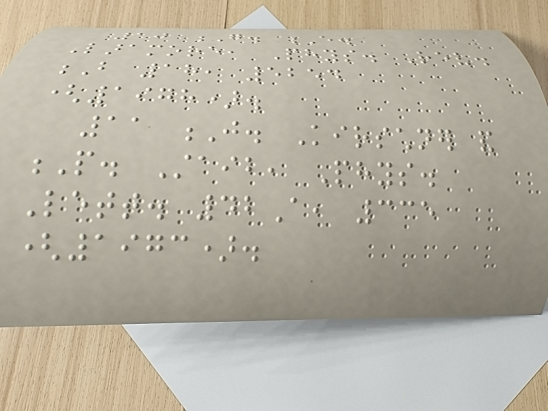10 G. E.
Laramore, Phys. Rev.
B 18, 5254
(1978).
11 J. Kirschner and
P. Staib, Phys.
Lett. 42A, 335
(1973).
